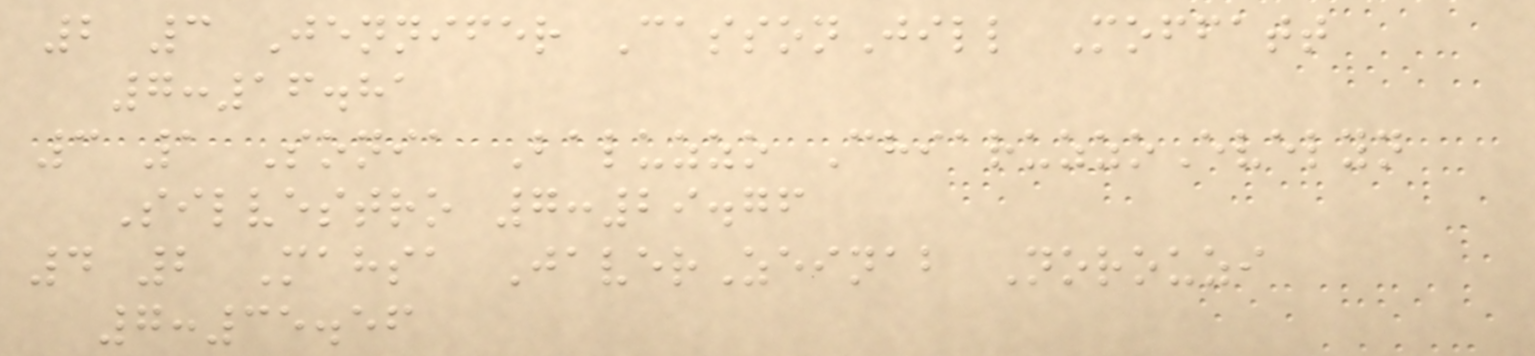2 3 Jennifer CassonJill Moffatt
7:16.81
3 1 Sonia Baluzzo ChiaruzzoEvelyn
Silvestro 7:29.76
4 2 Mahsa JaverZeinab Norouzi
7:35.56
